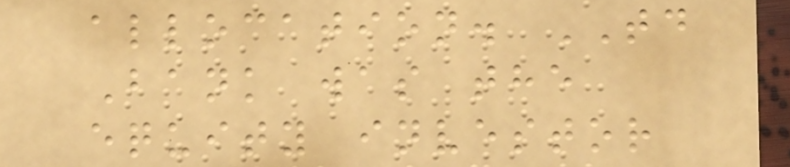allocation. TD
Bank was the
equity investor
